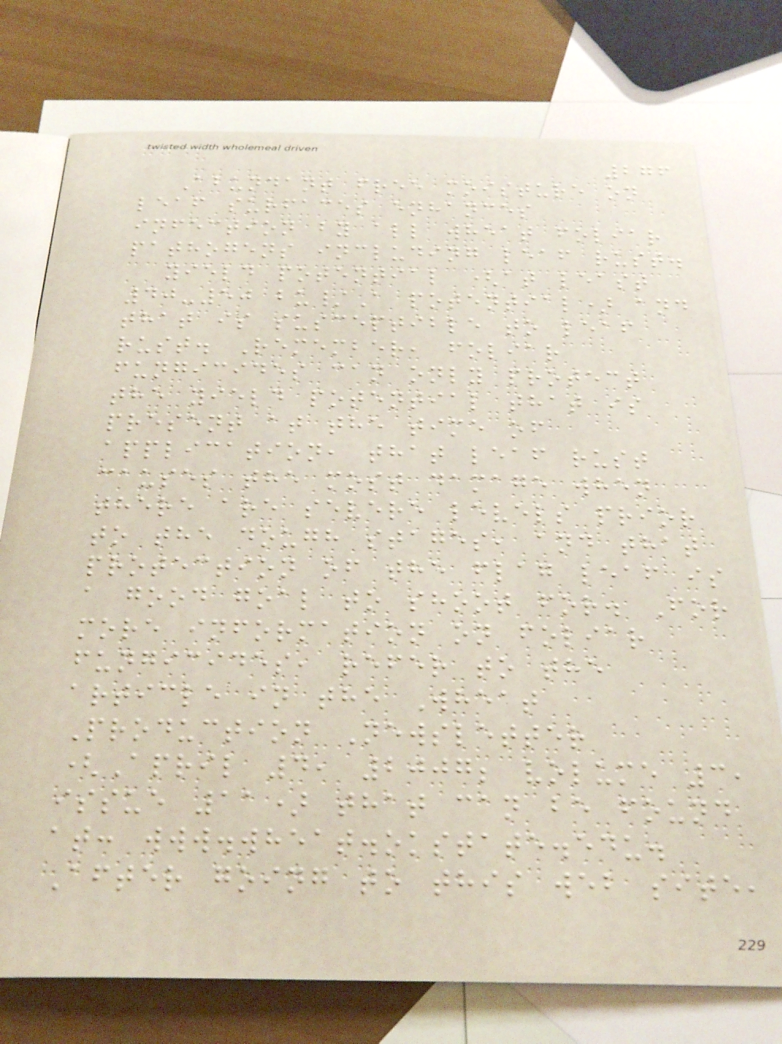276
Abundant free moisture on
leaf surfaces enhances
infection by all wheat foliar
pathogens including leaf rust.
yield potential (at least
40-50 bu/A potential) and
that is susceptible to leaf
rust. Remember, foliar
fungicides can only protect
the yield potential that is
present at the time of
application, that leaf rust
causes the most damage when
there are severe levels prior
to the dough stages, and that
protection of the flag leaf is
a good goal to shoot for. For
more information on foliar
fungicides, refer to the
article in the Wheat
Production Newsletter
(April 4, 2007; volume 3,
issue 11) that can be found
at: www.wheat.okstate.edu.
After going to this web site,
